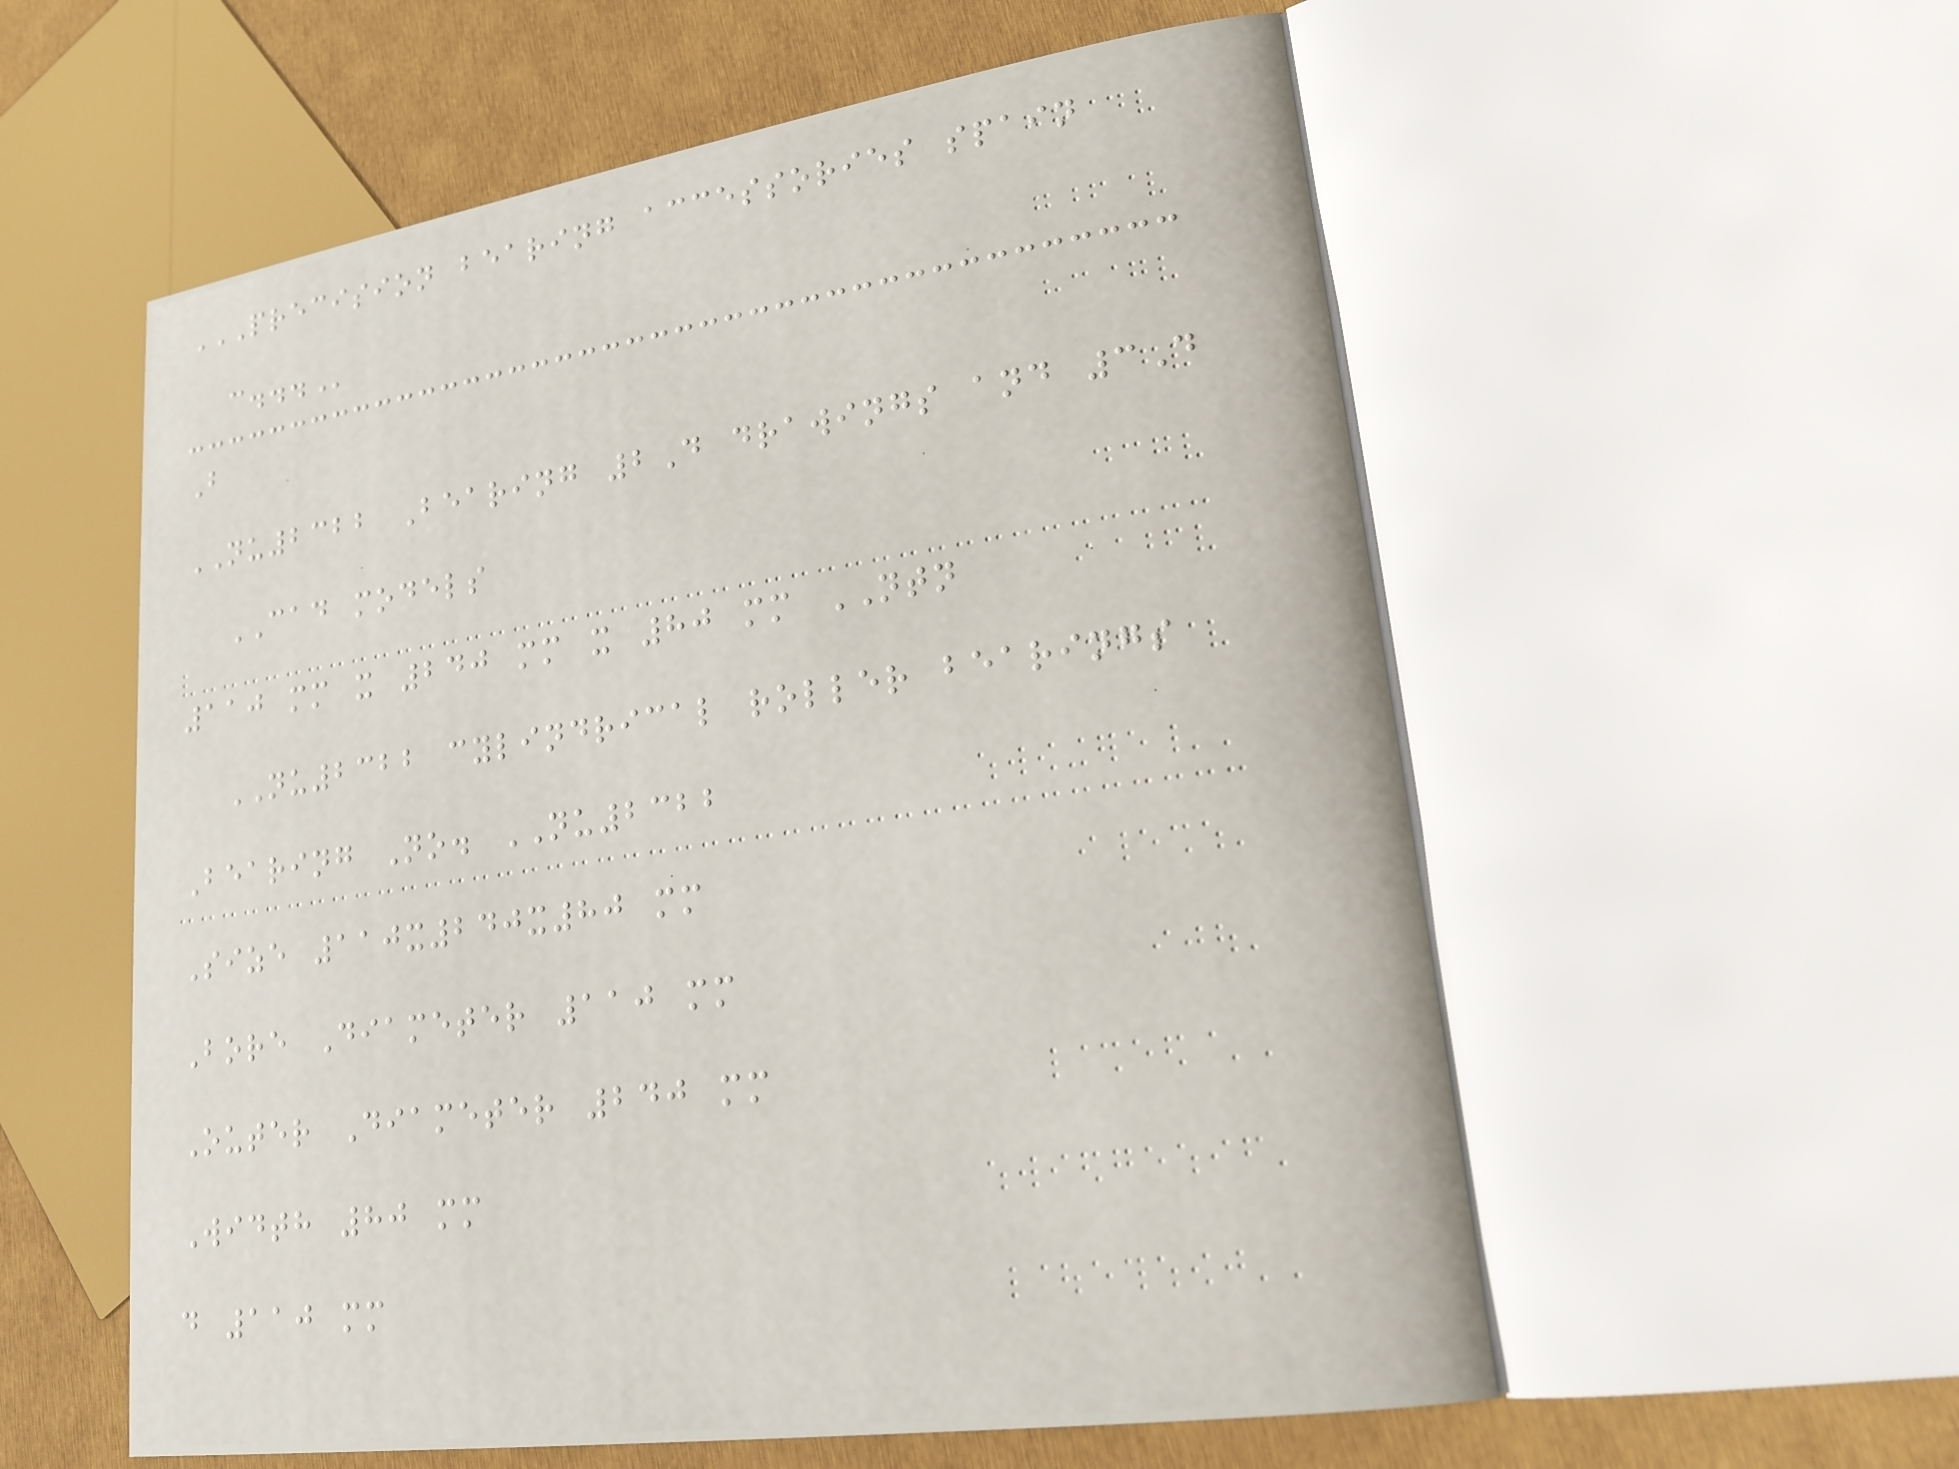PRECISION BEARING ACCESSORIES SPAIN
C...
B
NU2322 Bearing 2D drawings and 3D
CAD models
110 mm x 240 mm x 80 mm NTN
NU2322 cylindrical roller bearings
Bearing No. NU2322
Size 110x240x80 mm
Bore Diameter 110 mm
Outer Diameter 240 mm
Width 80 mm
d 110 mm
